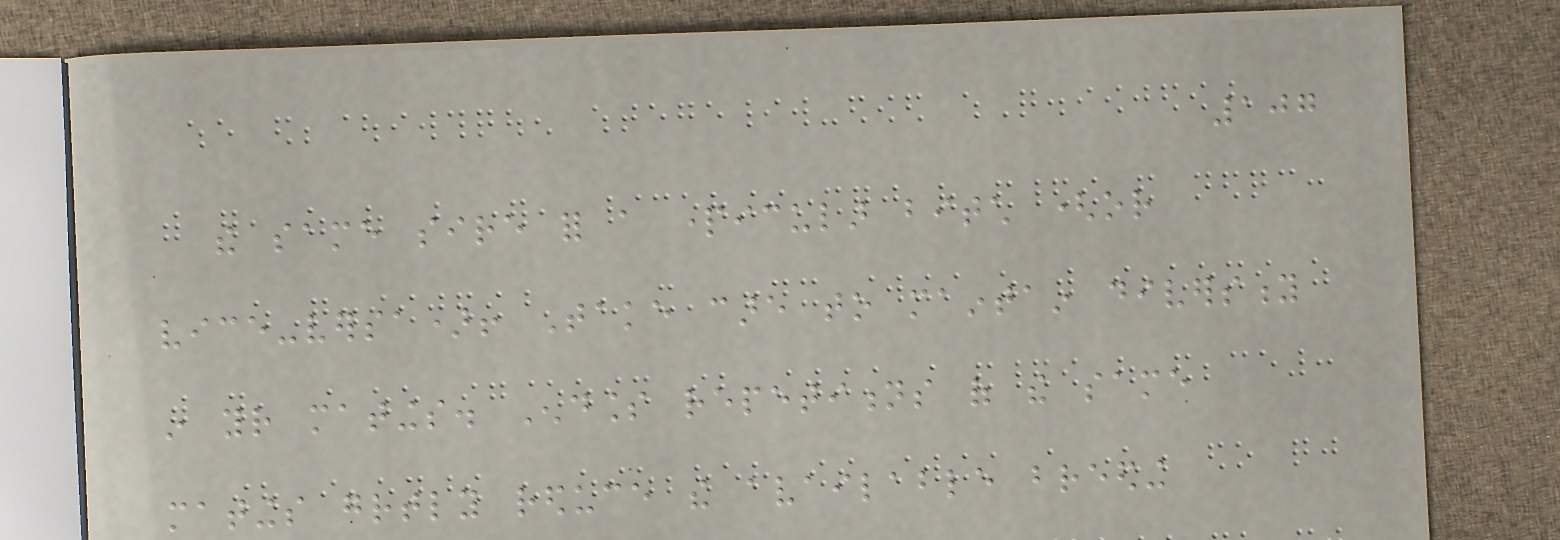107
the same sire for a particular bitch (or
vice-versa)! Take care to maintain diversity
in your matings. Endless repetitions of the same
matings greatly reduce the available breeding
